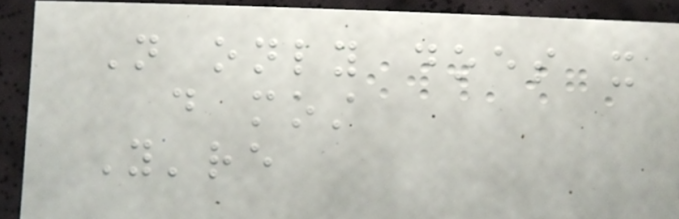Not only does it
do most
You're
